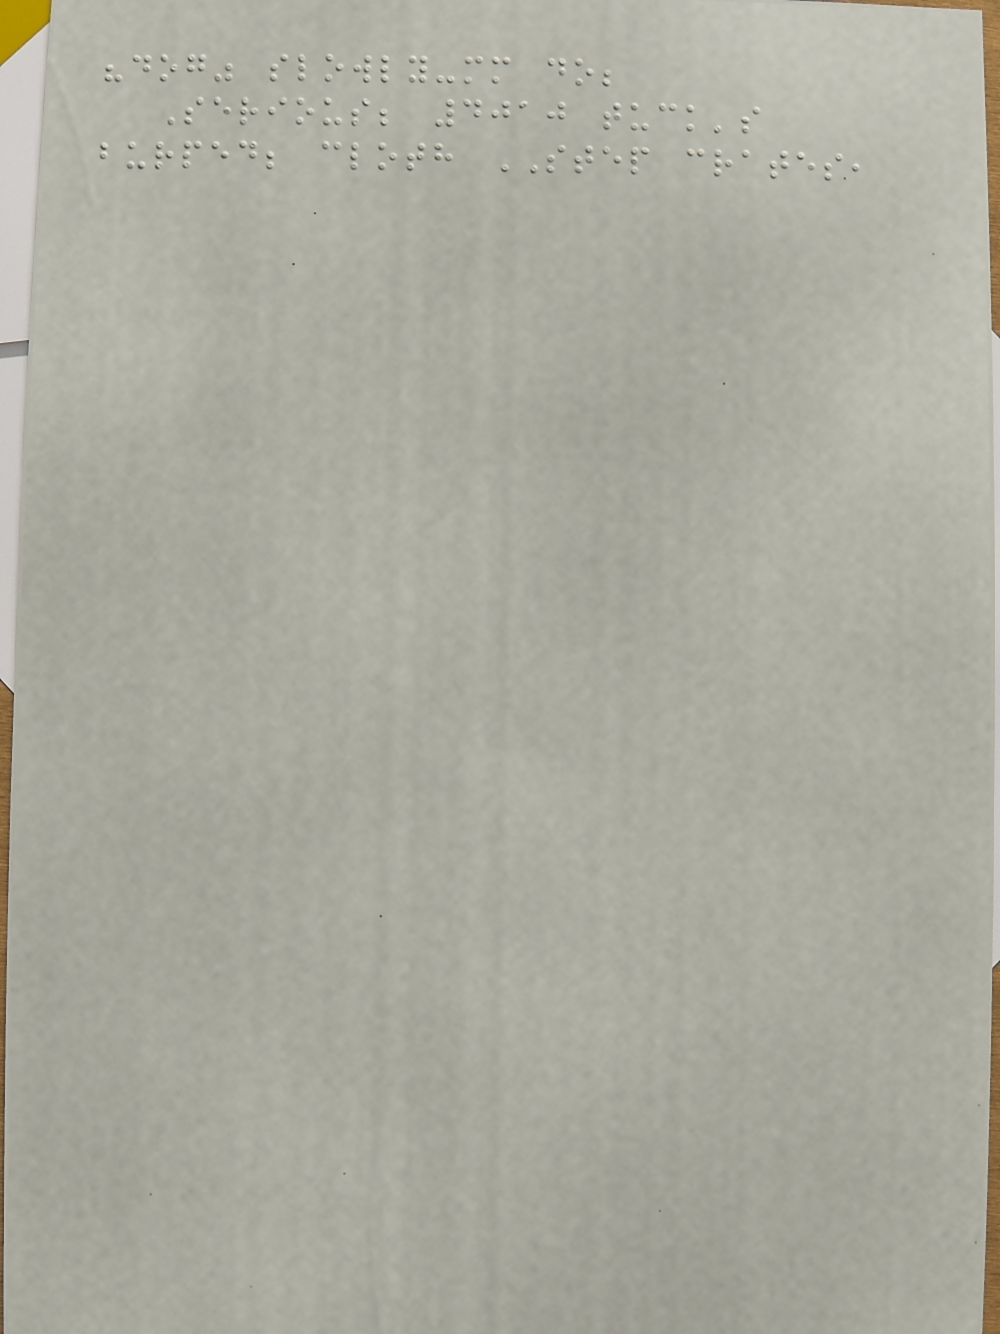"dog" slowly-mm do;
Serious; 4010 tuck's
burped; cloth STEP crates,
